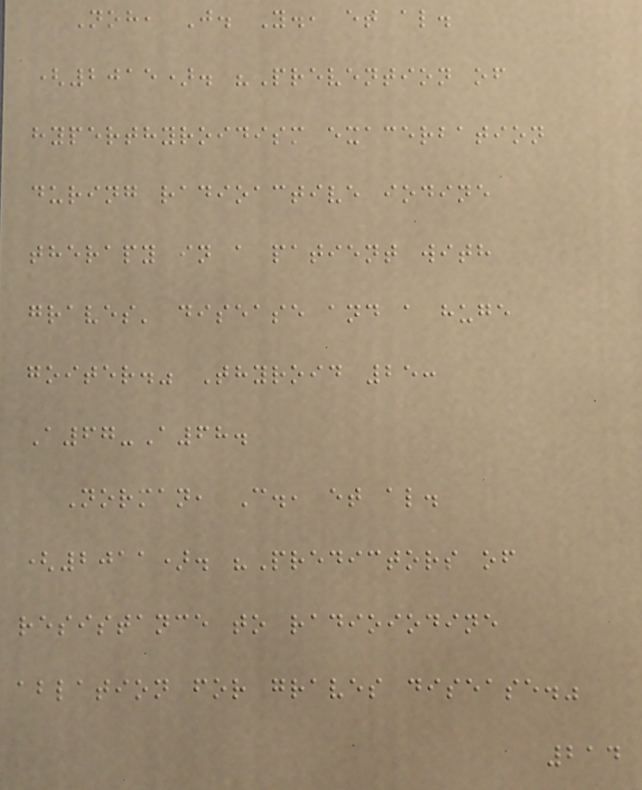Noh, J. Y., et al.
(2015). "Prevention of
hyperthyroidism exacerbation
during radioactive iodine
therapy in a patient with
graves' disease and a huge
goiter." Thyroid 25:
A67-A68.
Norman, C., et al.
(2011). "Predictors of
resistance to radioiodine
ablation for graves disease."
214
